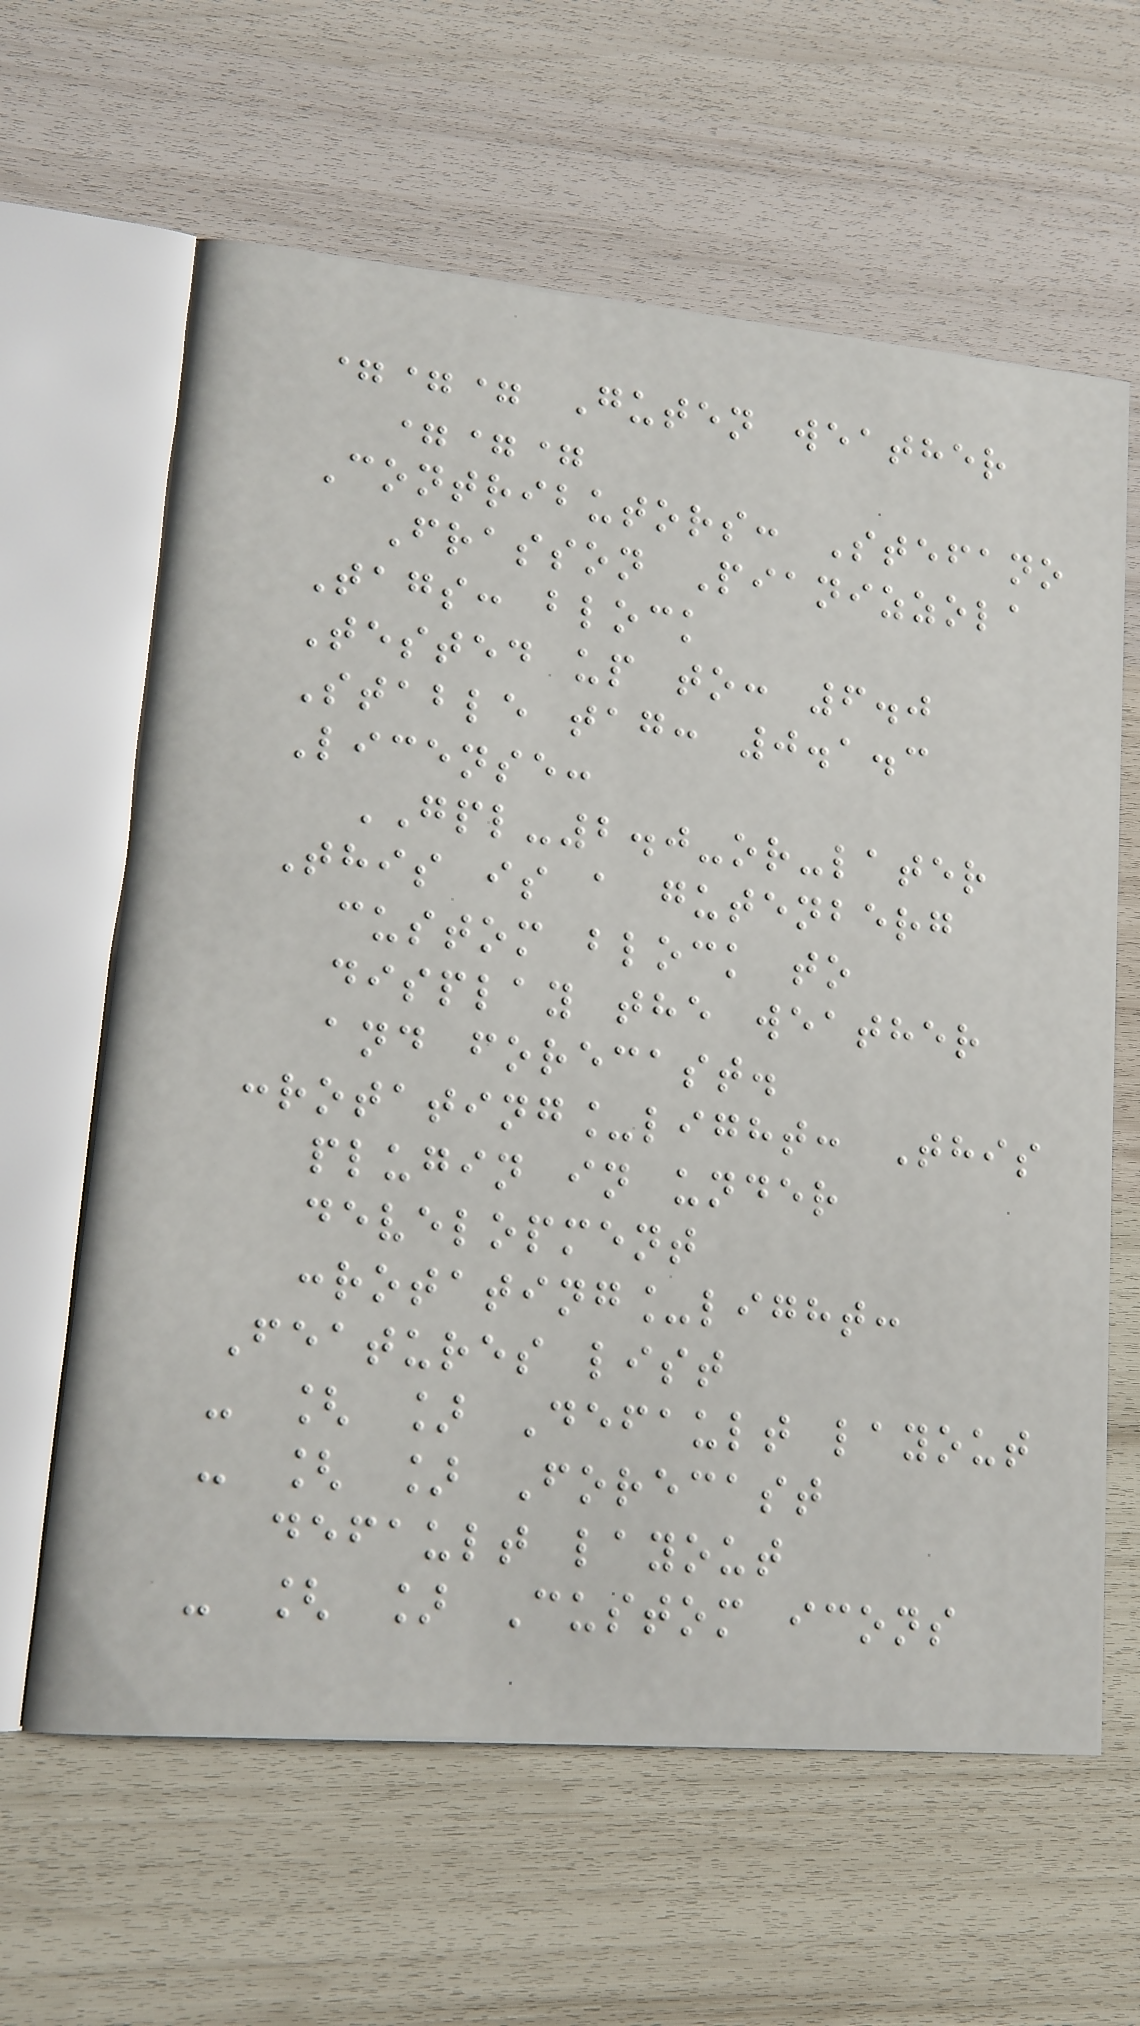=== Guten weather
===
Contributors: Stefano
Frasson Pianizzola
Tags: block
Tested up to: 6.0
Stable tag: 0.1.3
License:
GPL-2.0-or-later
This is a gutenberg
custom block to
display the weather
and forecast.
:rotating_light: This
plugin in under
development
:rotating_light:
Features list
- [ ] Default layout
- [ ] Forecast
default layout
- [ ] Custom icons
